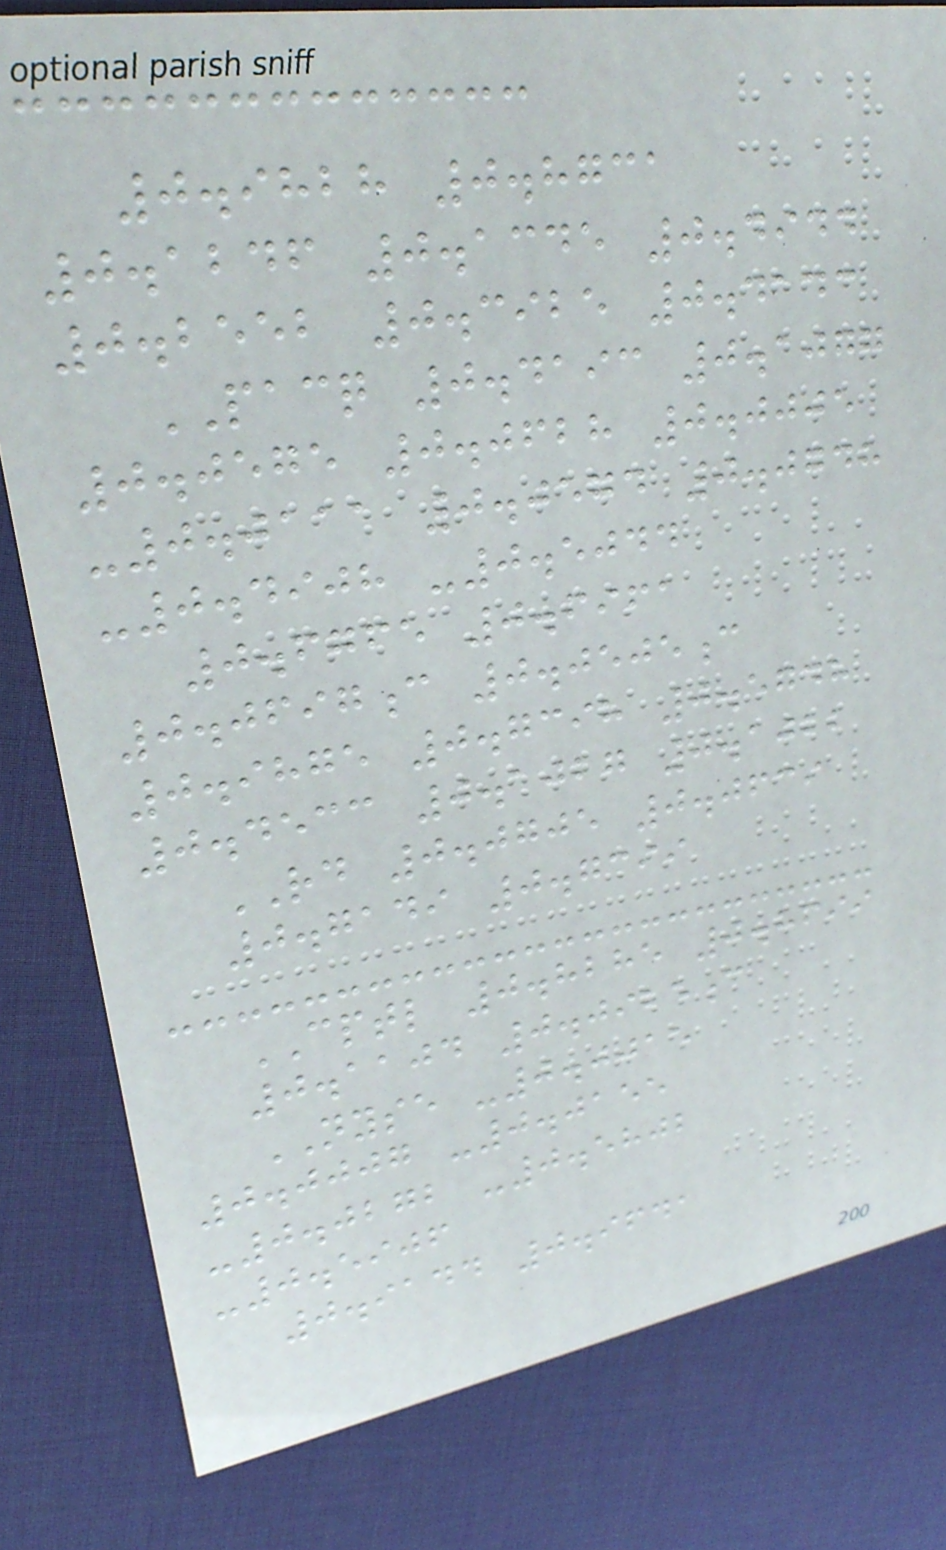0.9828 0.8731
0.1246 0.1345 0.4944
0.2552 0.3925 0.4143
PACQ 0.4193 0.1077
0.0575 0.0628 0.0005
-0.0111 0.0574 0.0748
-0.4908 -0.5044
0.6765 0.6961
0.0697c 0.0505c
0.9875 0.7398 0.5748
0.4533 0.1027 0.1022
RD 0.0705 0.0639
0.7149 0.7399
CPTL 0.8285 0.8699
0.1104 0.0925c
NYSE -0.0015
0.0007 -0.0155
-0.0272 -0.5802
-0.5906
0.9144 0.9641
